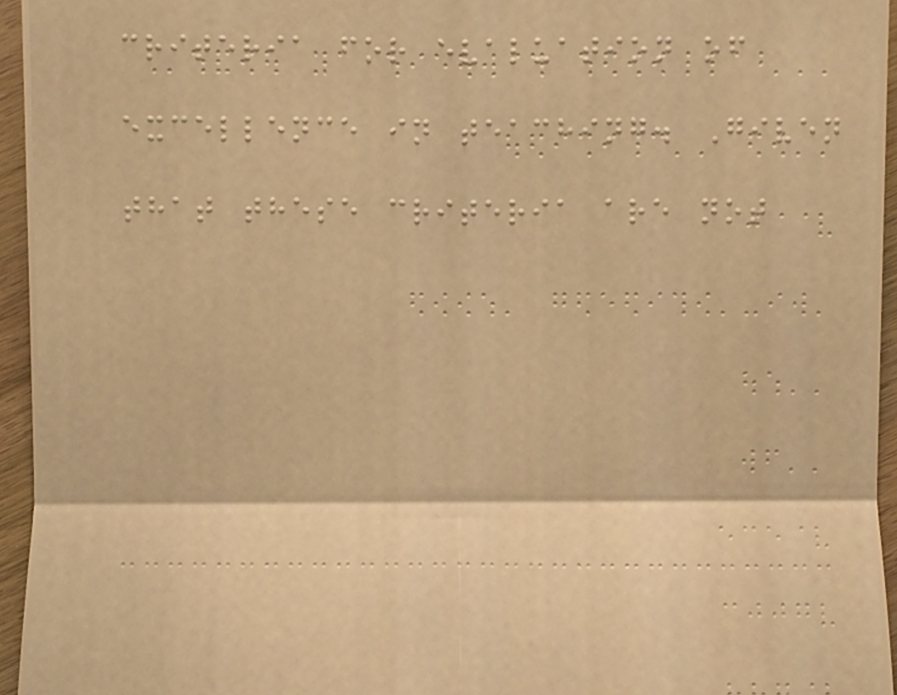criteria for evaluation of
excellence in teaching. Given
that these criteria are not
